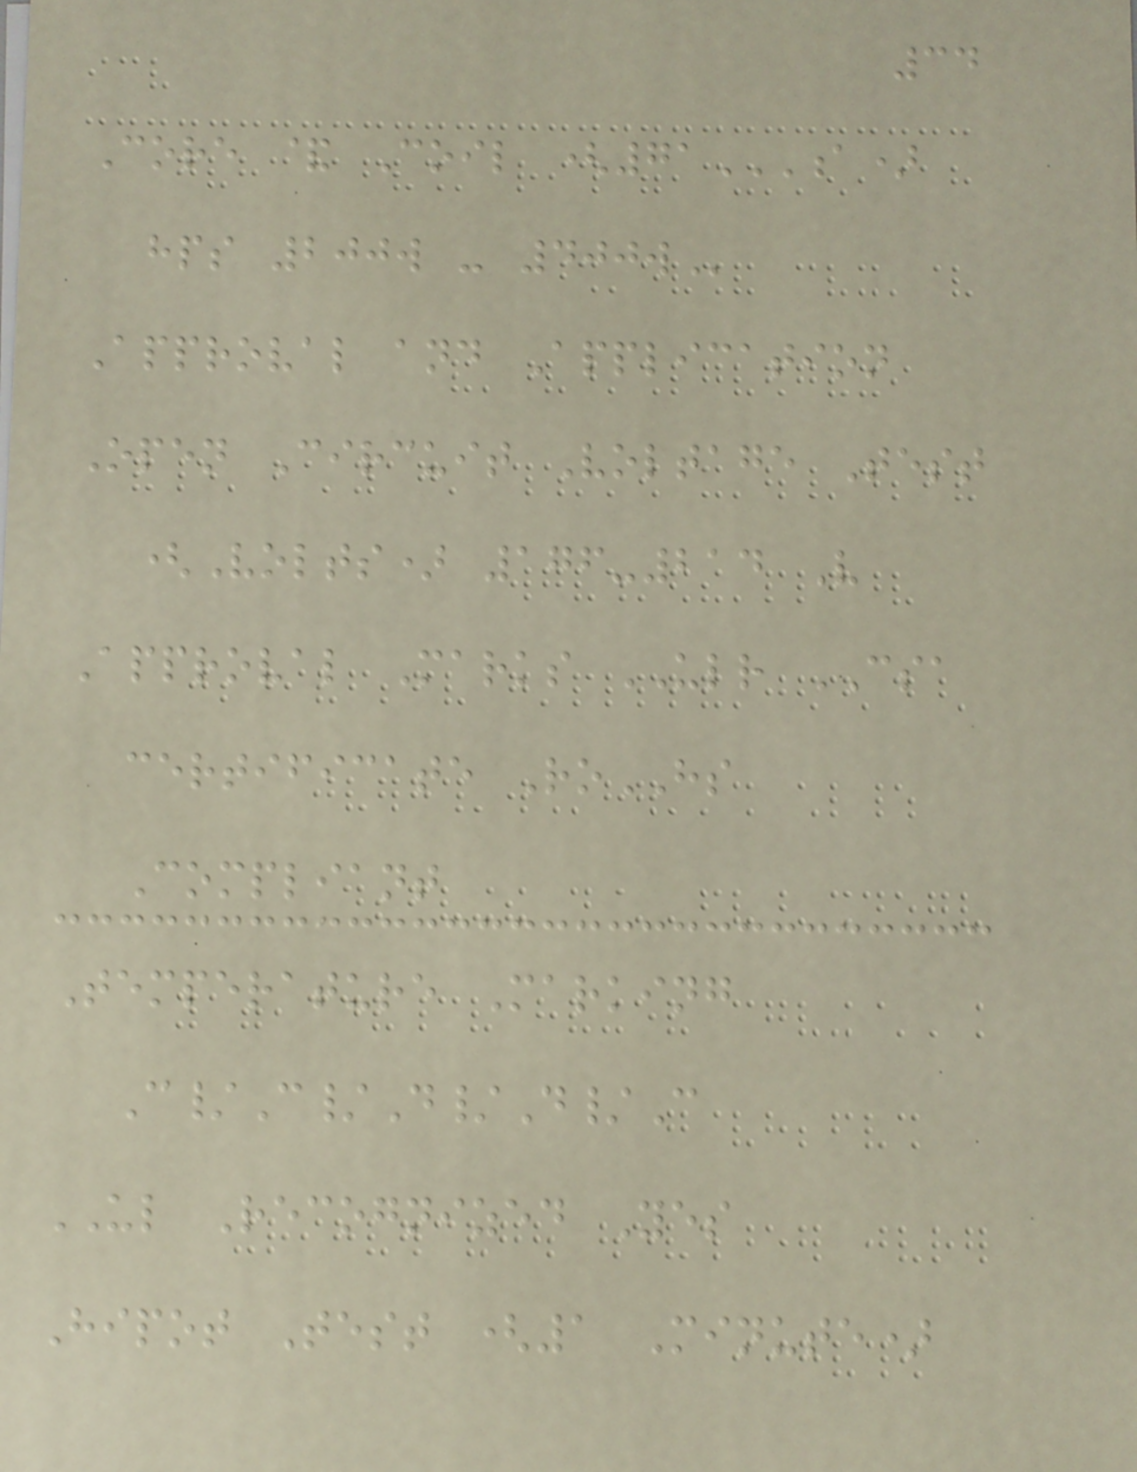34
Core & Coil (71A)
HPS 200W - 400W
Approval and Application
Open Circuit Voltage Test
(Volts) 176-214 V
Approval Marks ULR CSA
certificate RoHS
Compliant
Temperature Marking
C/C/D/D/C
UL Recognized Yes
Hipot Test (1 Minute)
